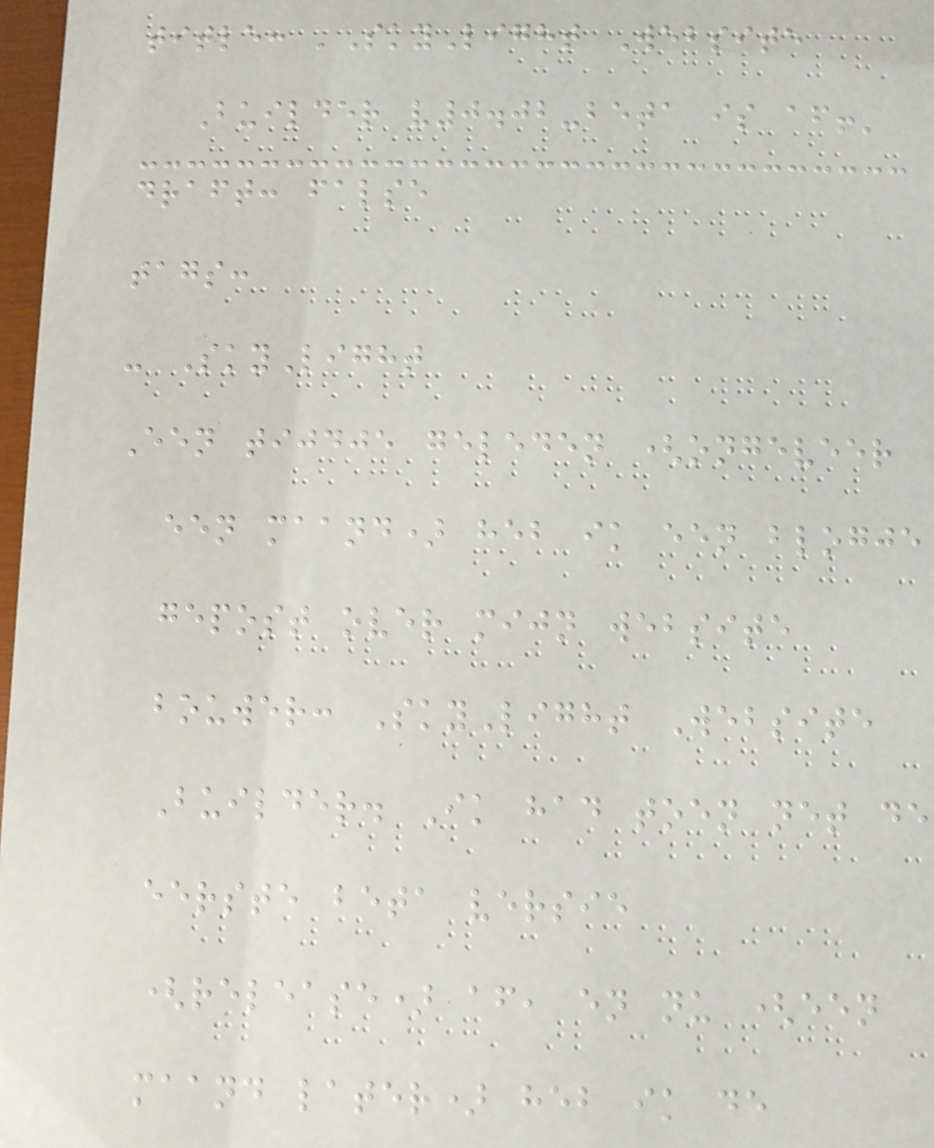title: 'SkyLight Website
Builder v0.02-beta is af!'
draft: false
tags:
- SkyLight
Een tijdje geleden (ongeveer
een maand) heb ik een blogje
gepost over mijn website
bouwer: SkyLight Website
Builder. Ik had toen net de
eerste beta versie
(release) af, en nu (een
maand later) heb ik de
